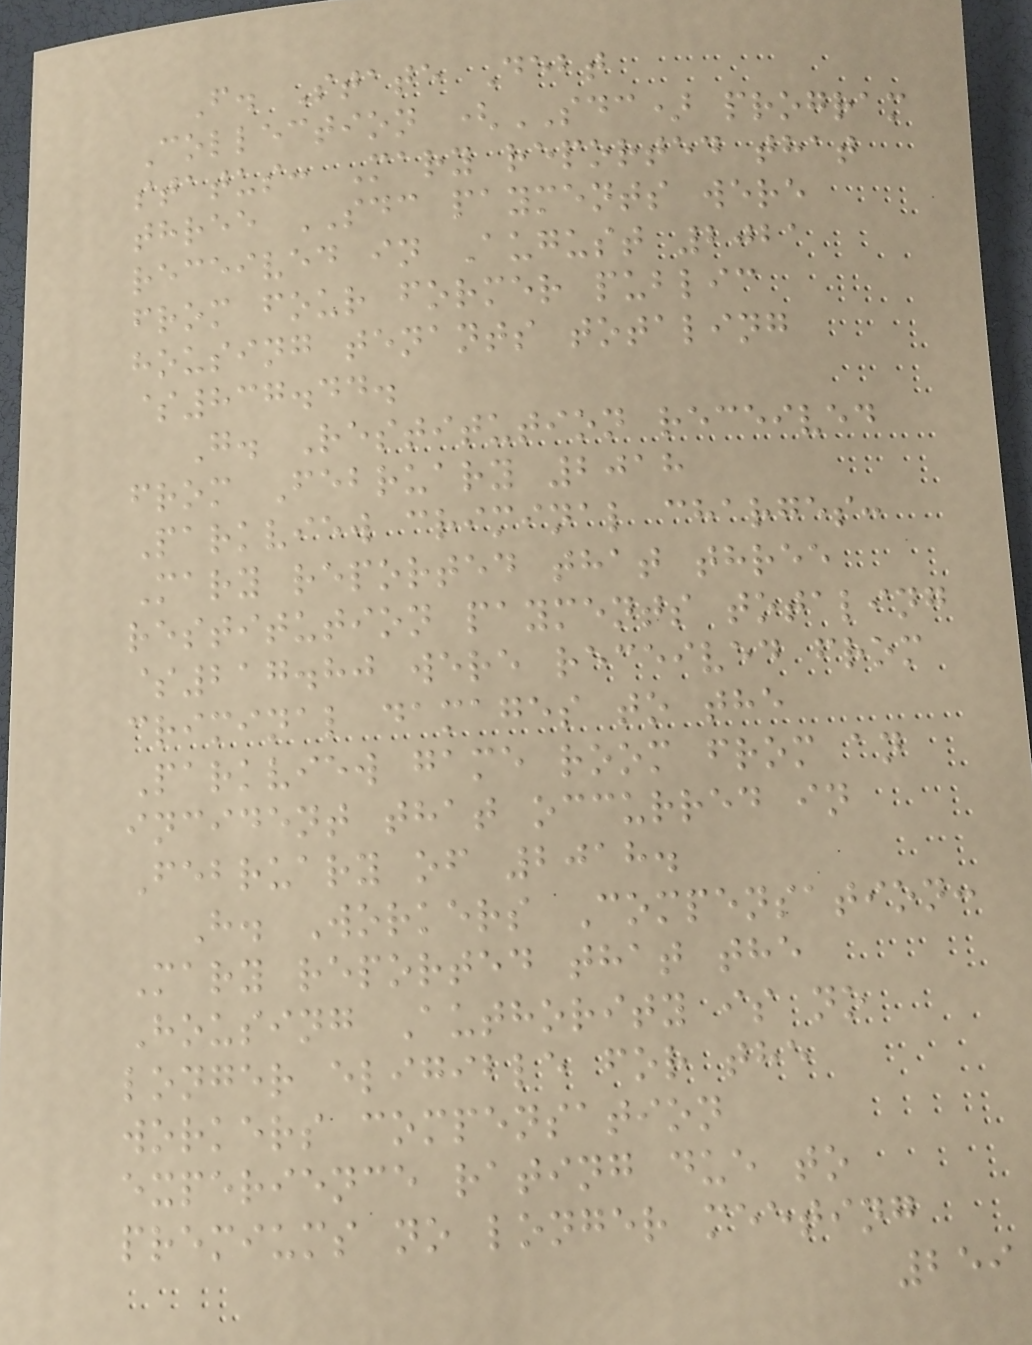F. State Debt
Collection (SDC) program
status: Mary reported that
three SDC payments were
received in August 2021
from four former public
housing tenants totaling
$837.44.
G. Restitution received
from February 2018
Parkview criminal charges:
Mary reported that three
restitution payments totaling
$217.80 were received from
criminal damages to the
Parkview game room from an
incident that occurred in
February of 2018.
H. Workers Compensation:
Mary reported that the
Housing Authority is no
longer eligible for the
workers compensation
experience rating due to
premiums no longer meeting
259
